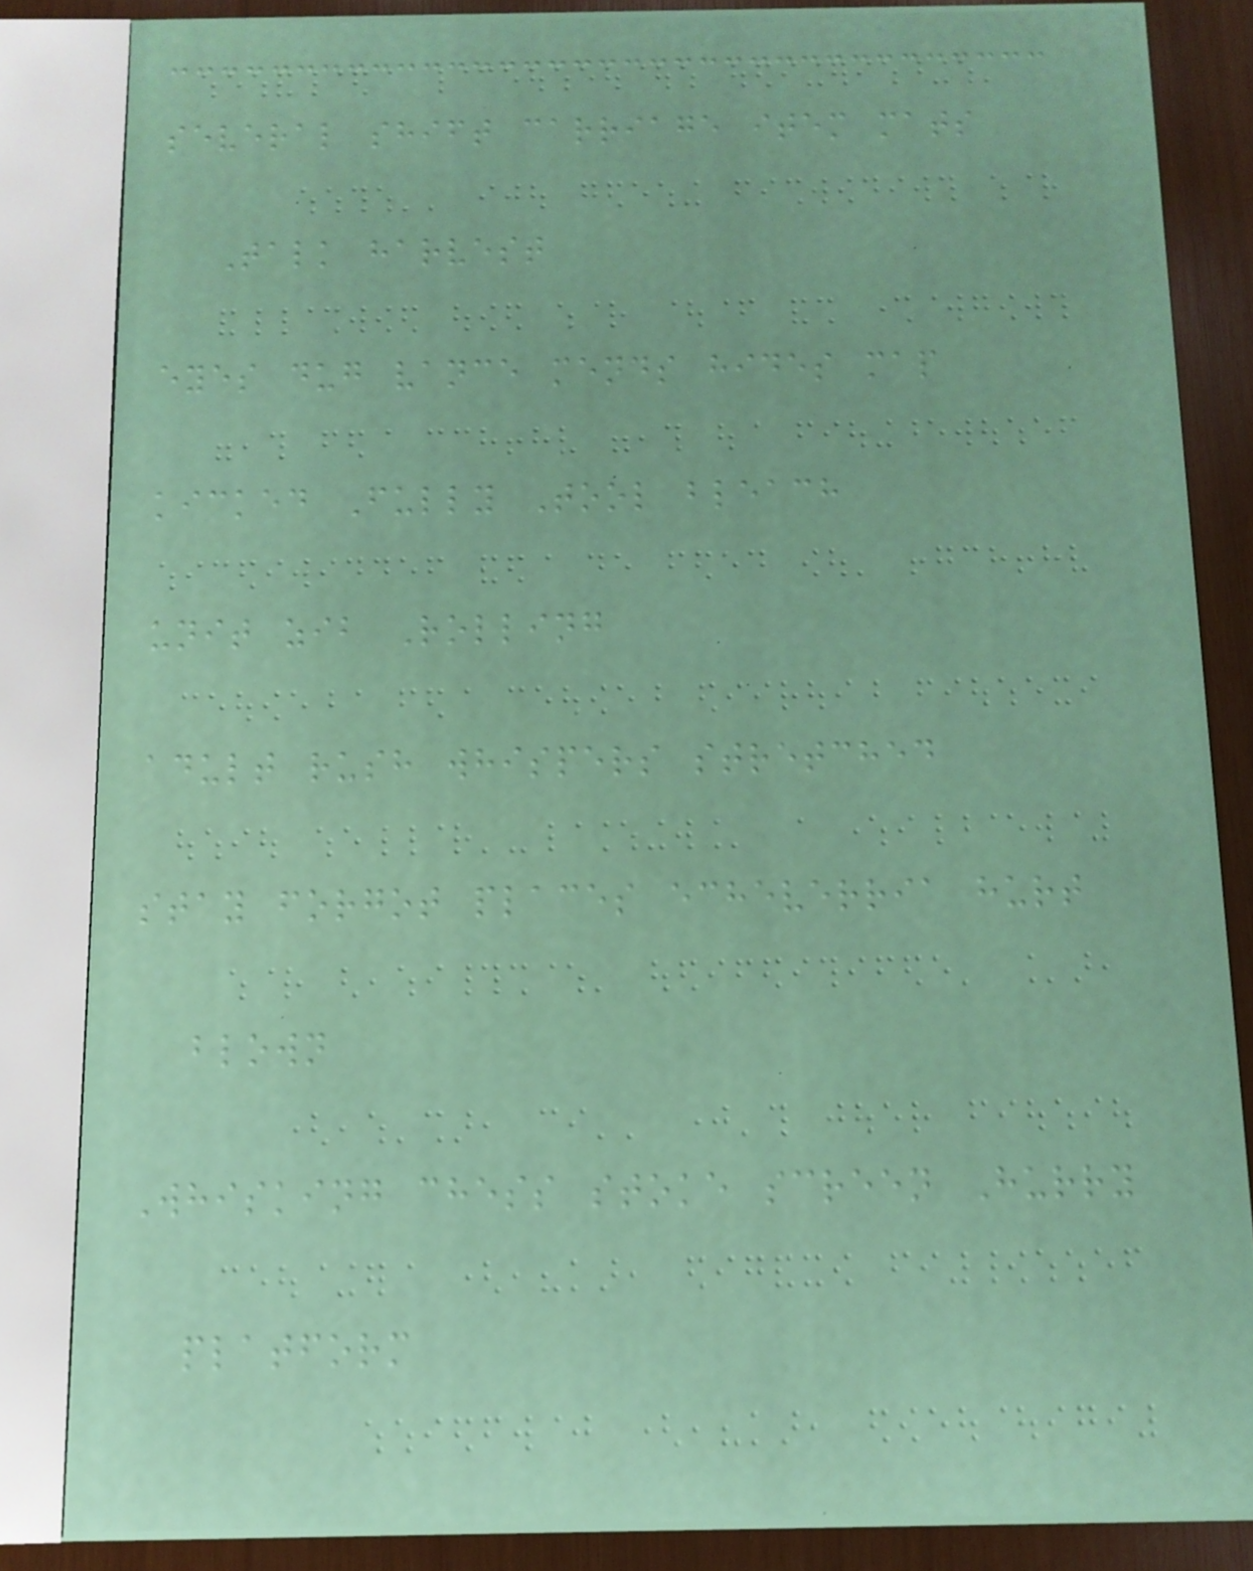several shift carriage item mats
Talk harvest
eyes dug vance mends hides map
kicked Fully Tool bleach
unit zib Rolling
adult rush whispers stretched
stay forgot places echeverria hurt
blown
Whisking chess stoke screen Hurry
platform
